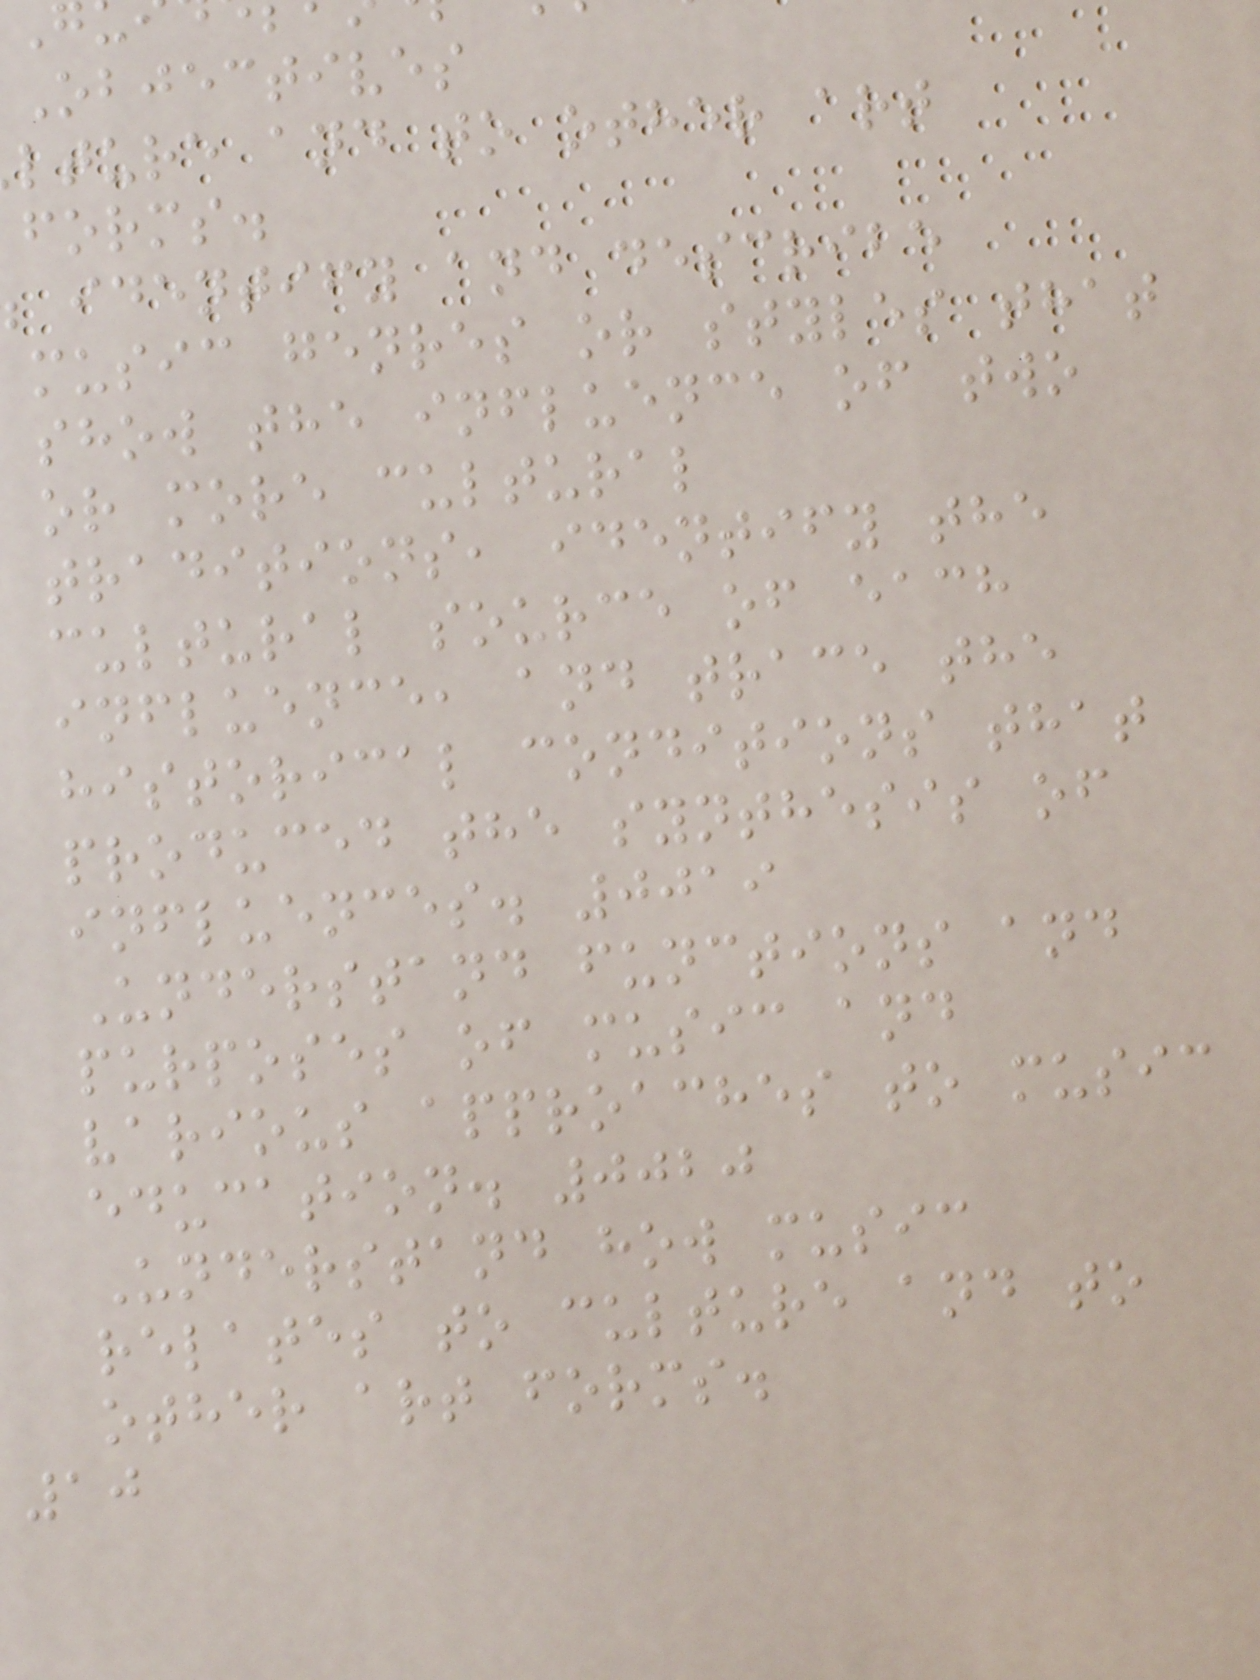Objectives
lture and to other art
forms.
identify and describe
music genres or styles that
show the influence of two
or more cultural
traditions, identify the
cultural source of each
influence, and trace the
historical conditions that
produced the synthesis of
influences. 0019
Understand functions and
purposes of music and
various approaches to music
education. 0020
Understand how music
relates to culture and to
other art forms.
10
